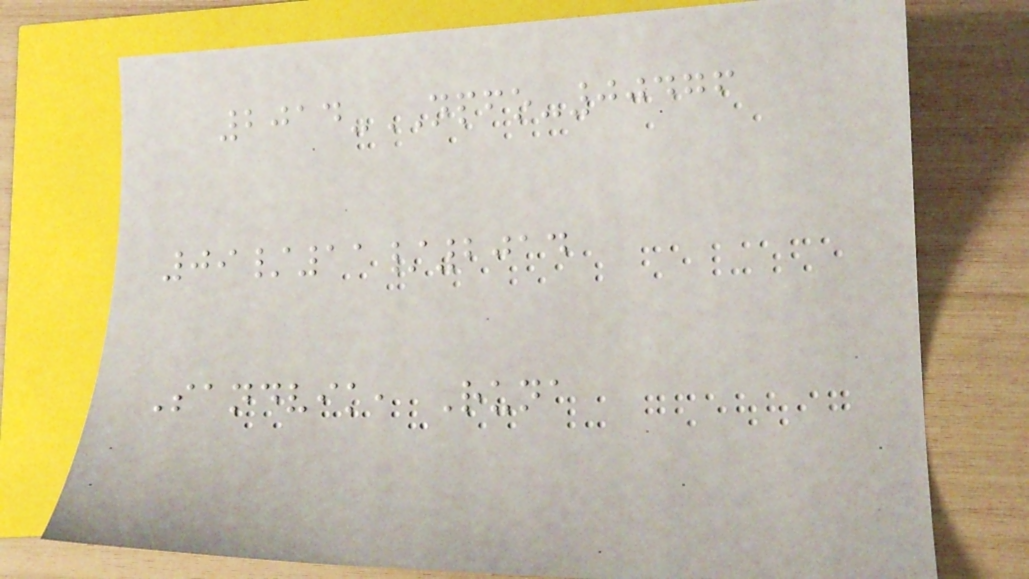2014-NPFO-00476
09/11/2014
Sandvik, Runa
